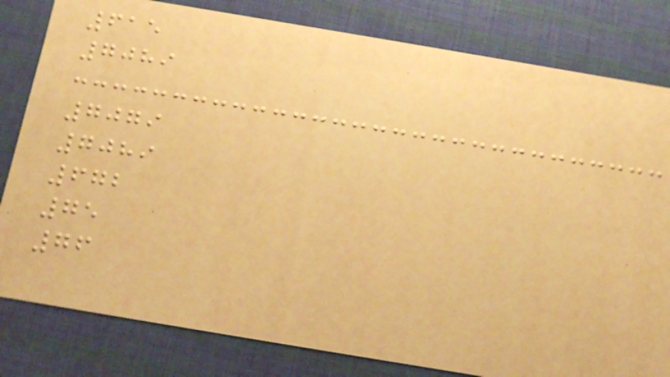615
7089
7079
7089
672
75
76
